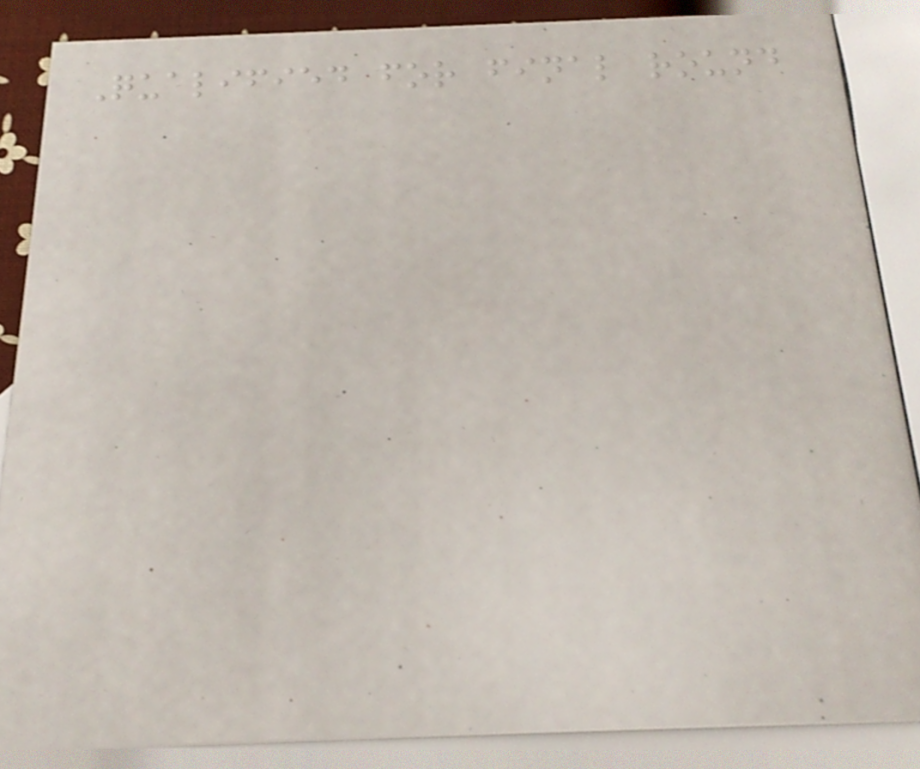Qualified for final round
